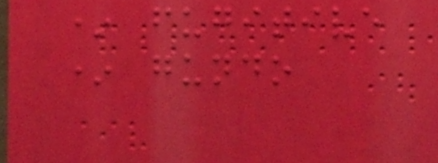* fugitive
* gundo
